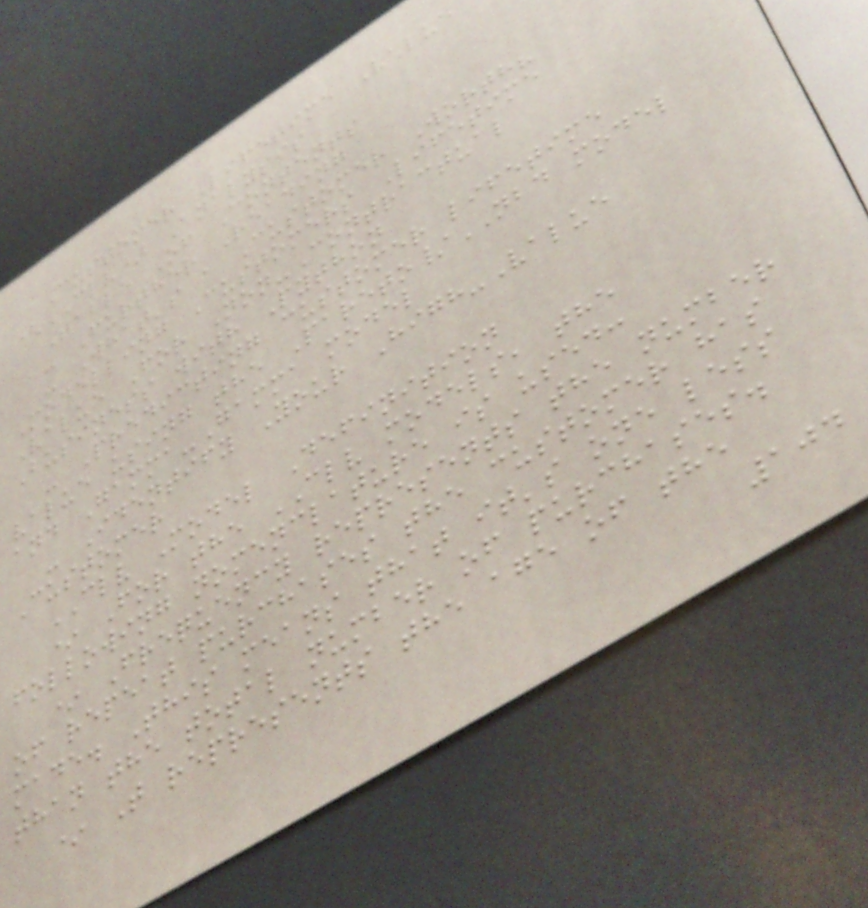Customer Lifetime Value
(CLV) Analysis
Table Of Contents
- Further Reading
- What's a Customer Worth?
Modelling Customers Lifetime
Value For Non-Contractual
Business with Python
- Predicting customer lifetime
value using the Pareto/NBD model
and Gamma-Gamma model
- Identify Your High-Value
Customer
CLV Model Definition
* For the CLV models, the
following nomenclature is used:
* Frequency represents the number
of repeat purchases the customer has
made. This means that it's one less
than the total number of purchases.
* T represents the age of the
104
